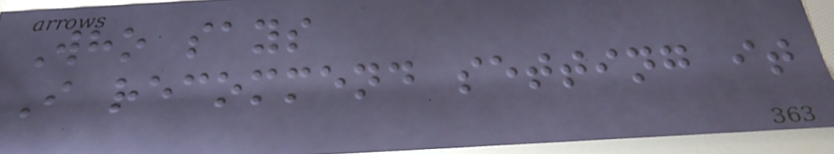Who says
I recommend setting it
